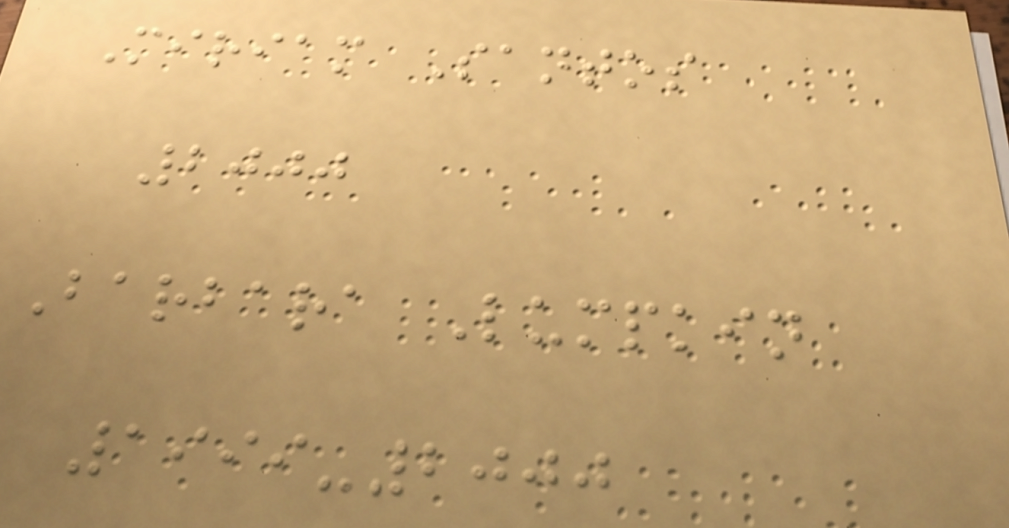Miriam Santos
2000
Barbara Lumpkin
1999-2000
